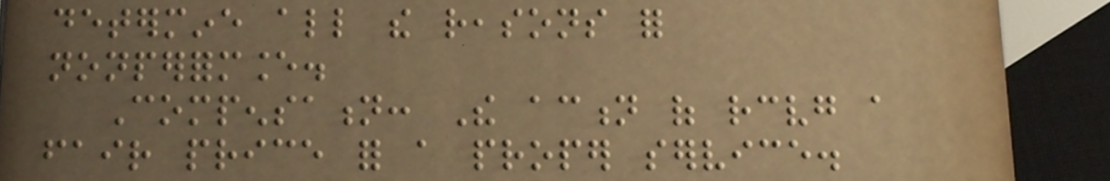determine all the reasons for
nonperformance.
Compensation: The action of receiving a
fair price for a proper service.
